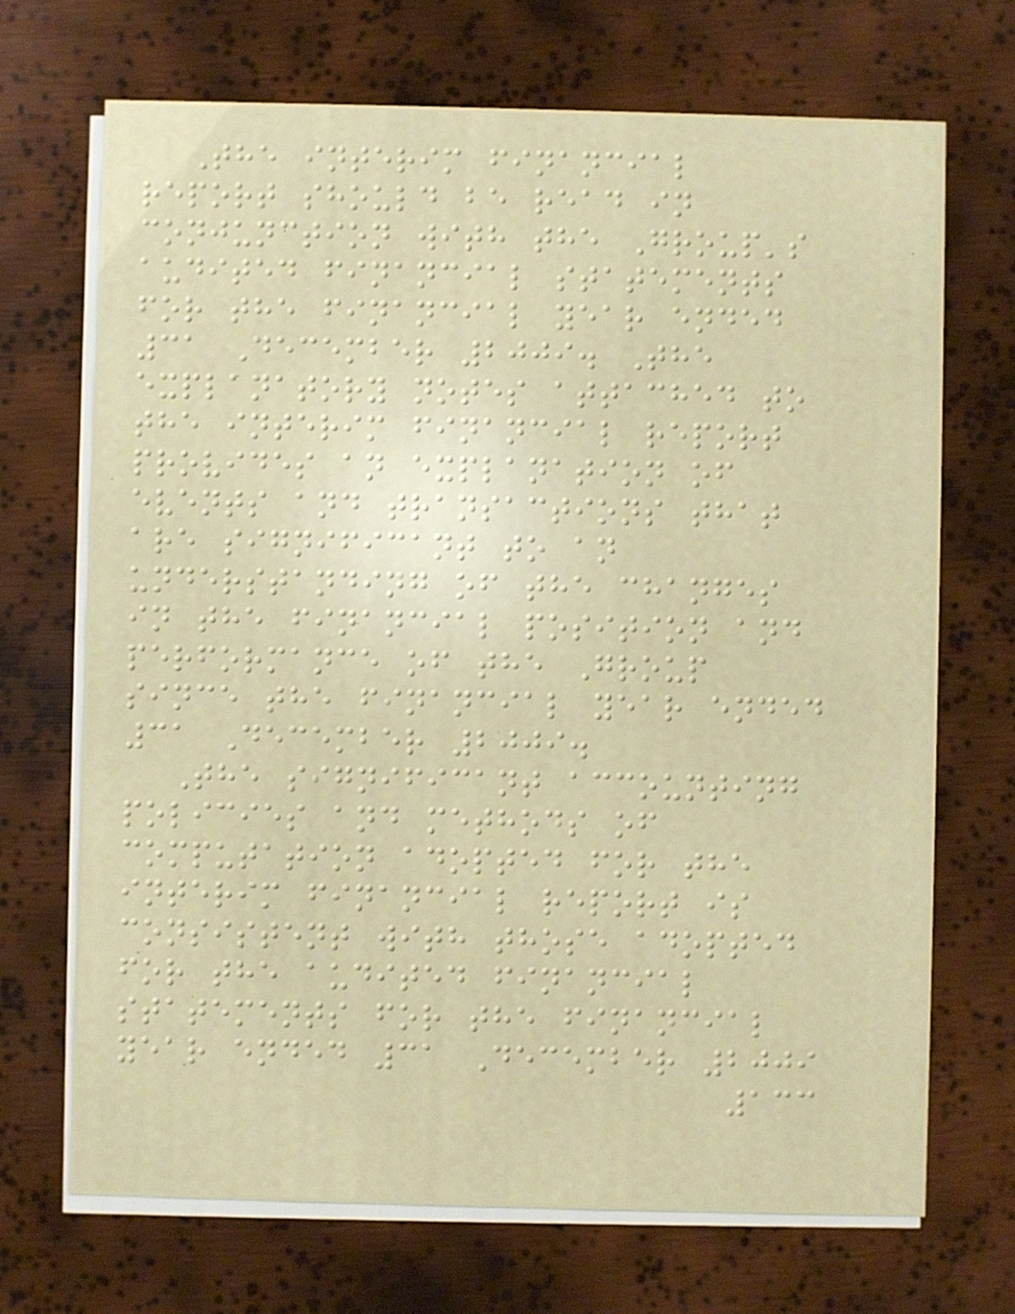The interim financial
report should be read in
conjunction with the Group's
audited financial statements
for the financial year ended
31 December 2009. The
explanatory notes attached to
the interim financial report
provides an explanation of
events and transactions that
are significant to an
understanding of the changes
in the financial position and
performance of the Group
since the financial year ended
31 December 2009.
The significant accounting
policies and methods of
computation adopted for the
interim financial report is
consistent with those adopted
for the audited financial
statements for the financial
year ended 31 December 2009
133
